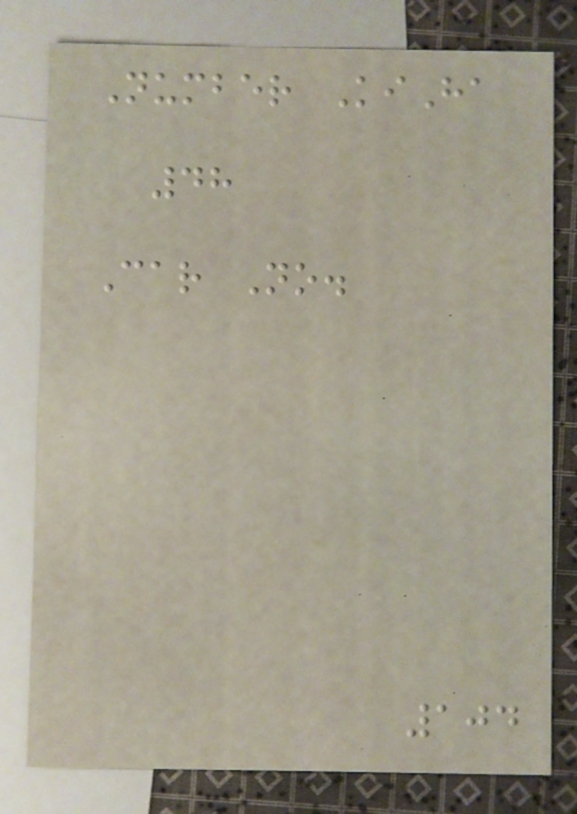Number KiHa
48
Car No.
104
